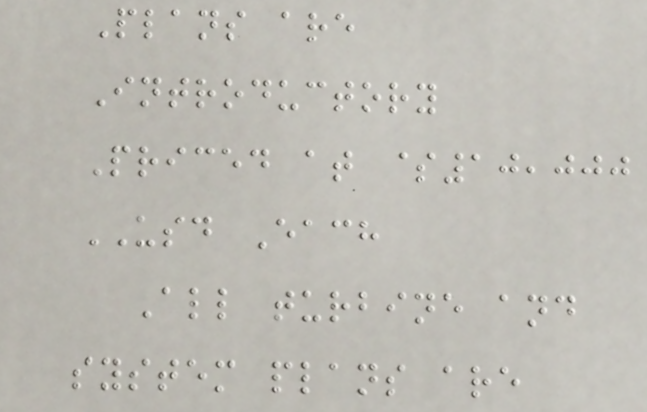Plans are
Introductory
Priced at $10,000
USD Each
All turbine and
system plans are
